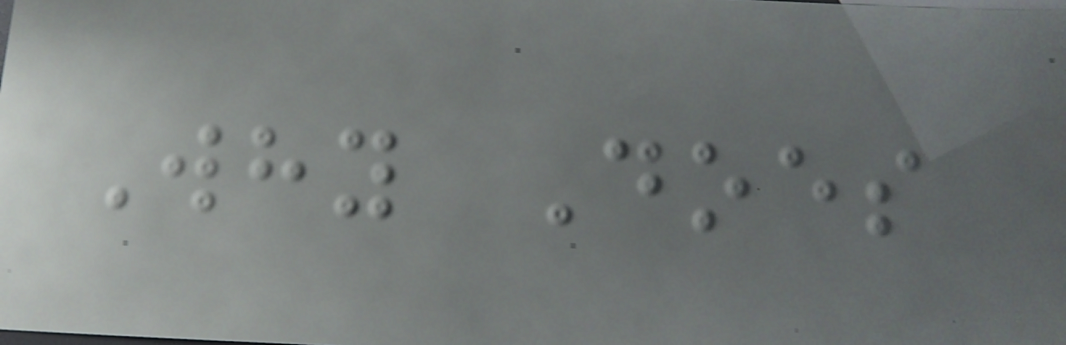Why Does
